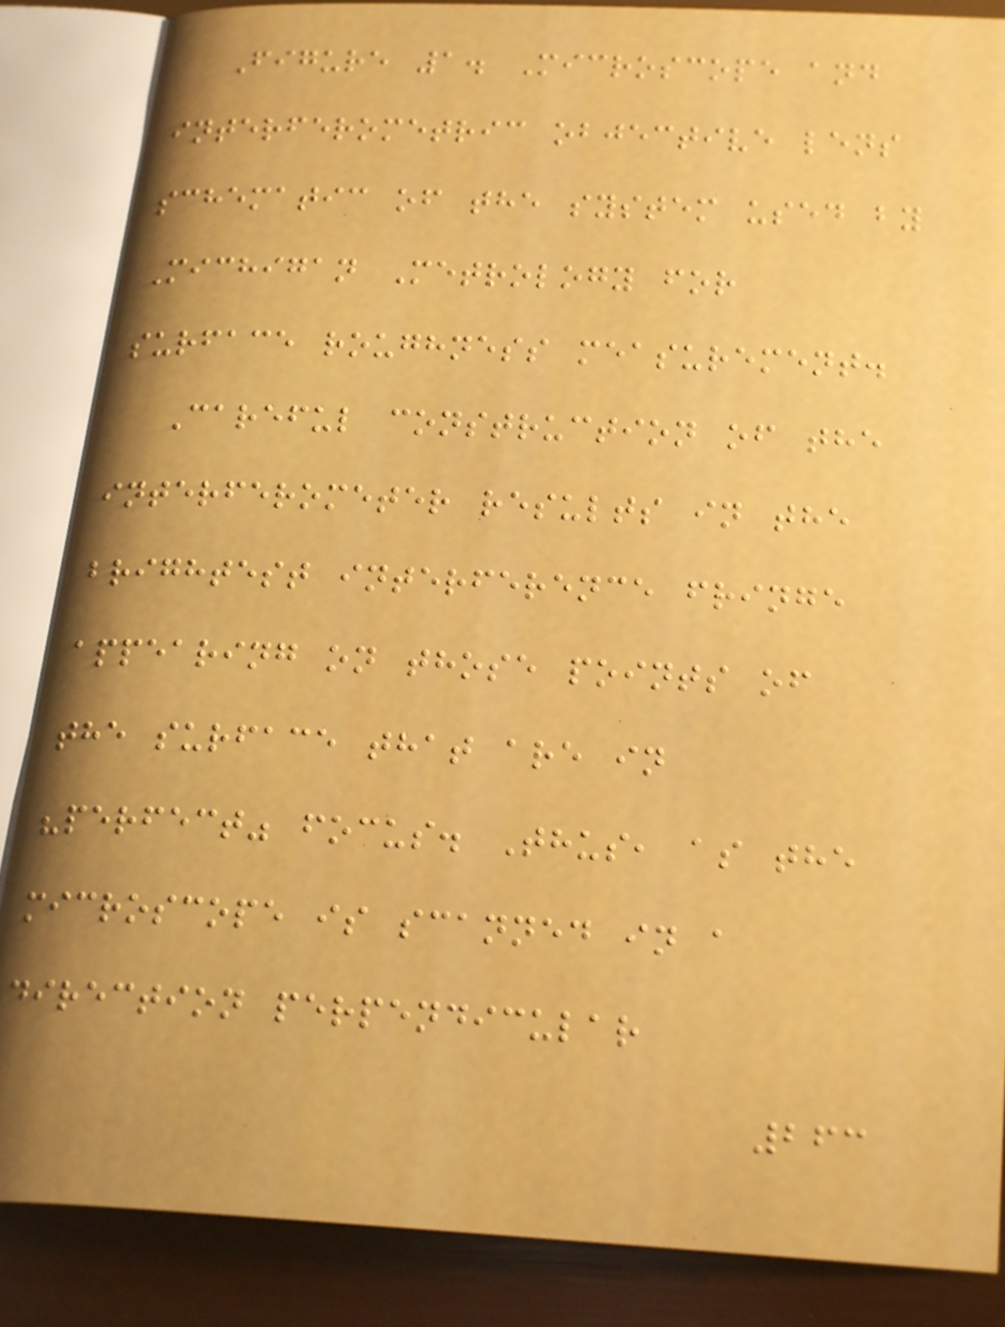Figure 1. Microscope and
interferometric objective lens
schematic of the system used by
Michigan Metrology for
surface roughness measurement.
Careful construction of the
interferometer results in the
brightest interference fringe
appearing on those points of
the surface that are in
"perfect" focus. Thus, as the
microscope is scanned in a
direction perpendicular
263
